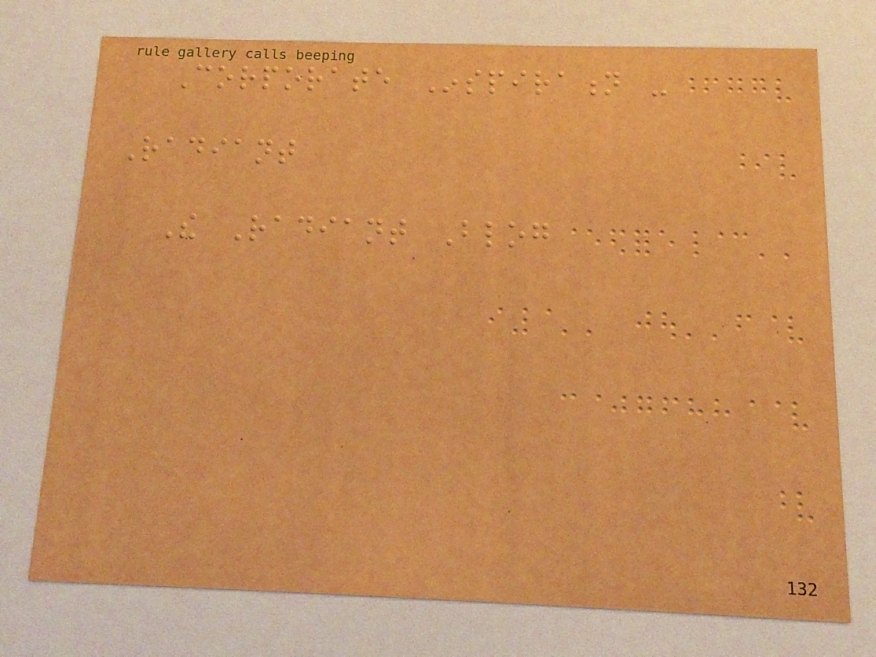Corporate Inspiration -
Radiant
The Radiant Blog
